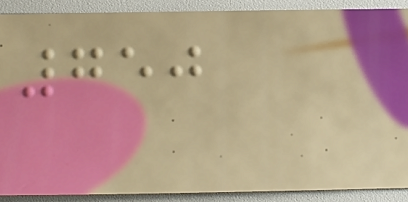750
